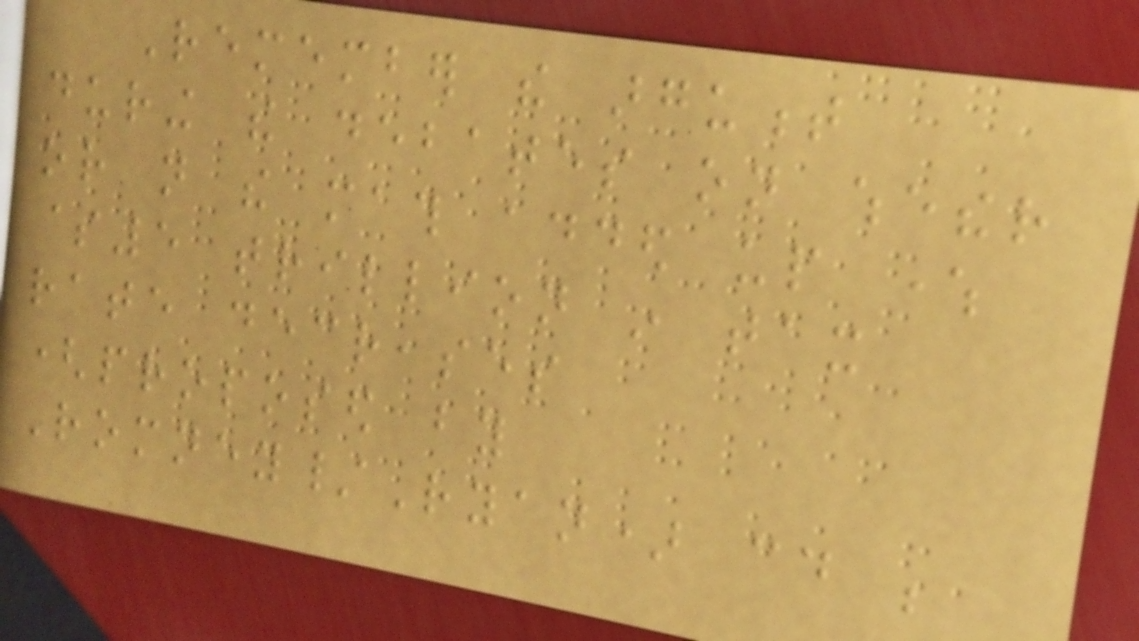Remember the argument
during the debates on whether
or not the math added up where
$5 trillion in tax
rate decreases
(proposed by
Romney/Ryan) could be
